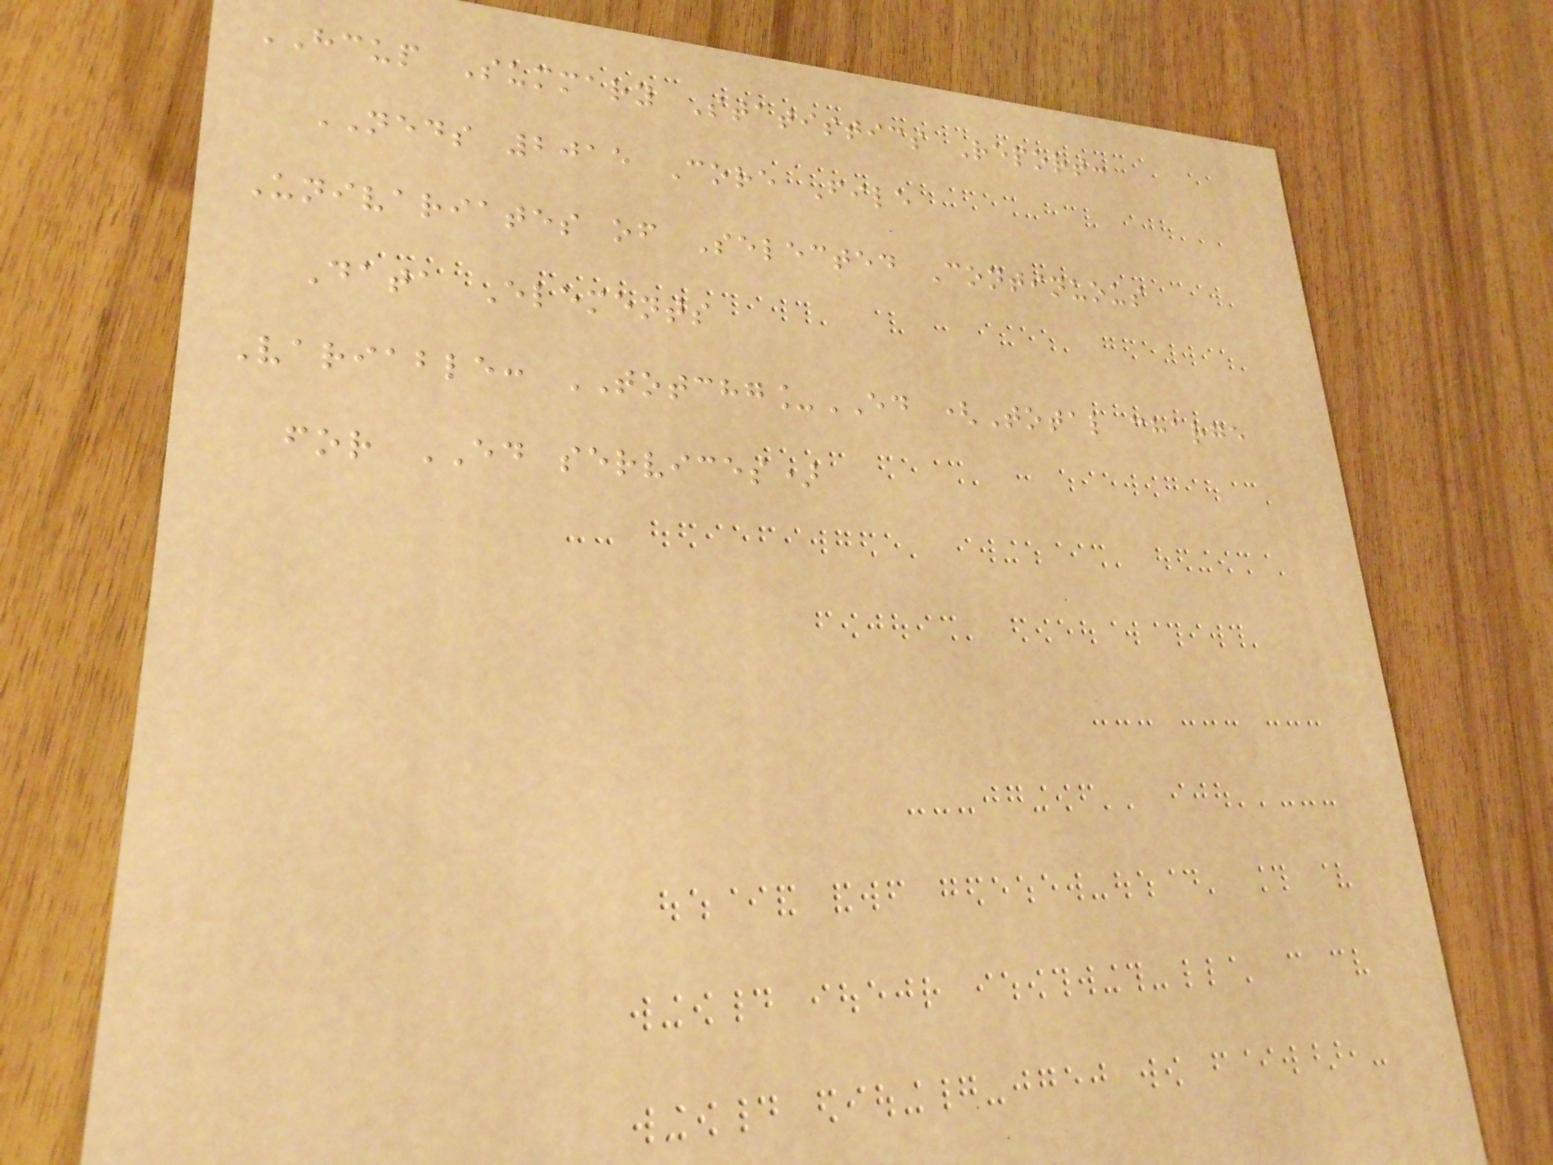HCUP Summary Statistics Report:
NEDS 2015 Core File
Univariates of Selected Continuous
Data Elements
Variable: TOTCHG_ED (Total charge
for ED services)
